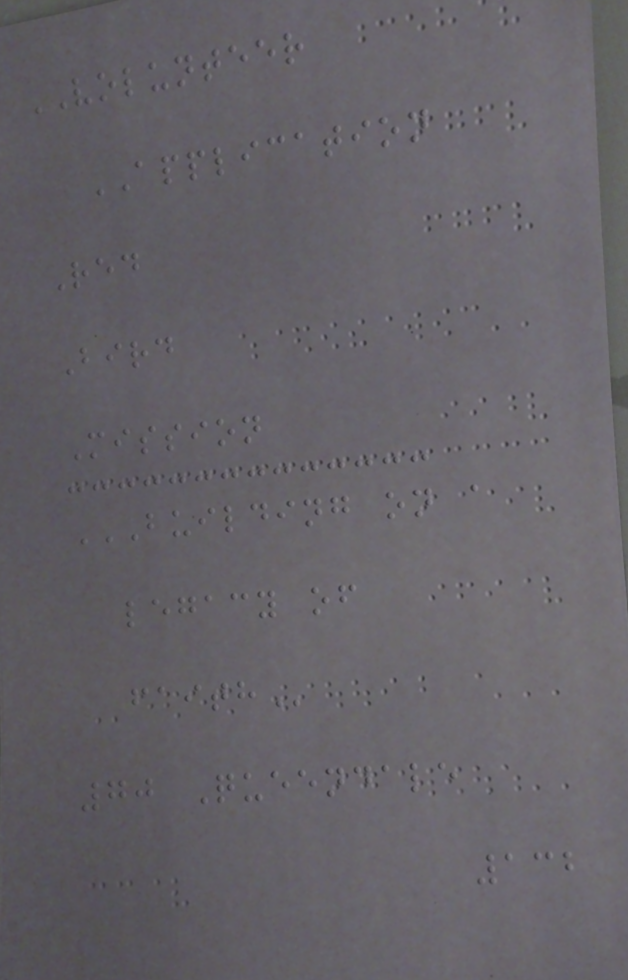VOLUNTEER
APPLICATION
Red
Bird
Mission
BUILDING ON A
LEGACY OF
FAITH
70 Queendale
132
